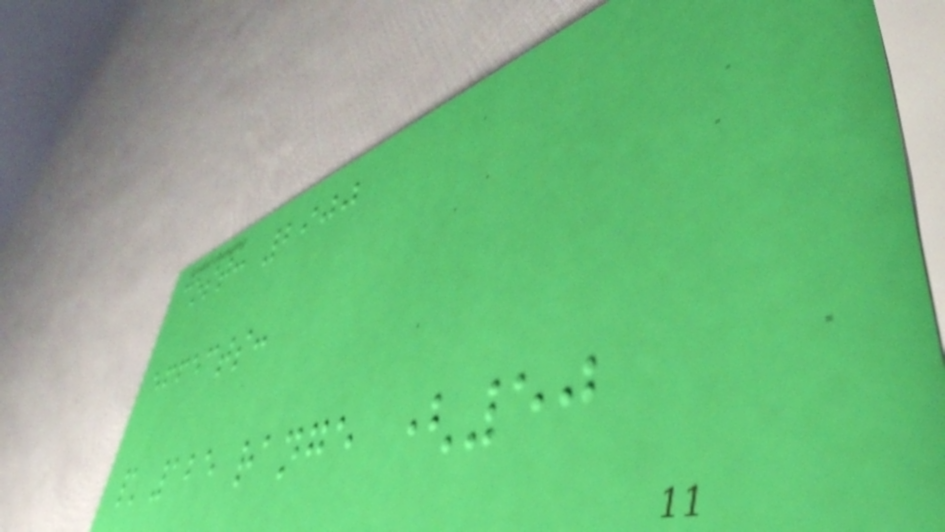cost: 2900
effects:
\ 125 range (50
